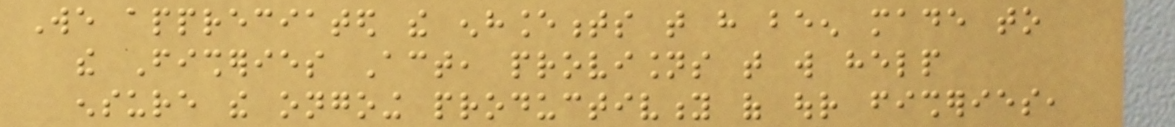We appreciated the enhancements that have been made to
the Fisheries Act, provisions that will help
ensure the ongoing productivity of our fisheries,
